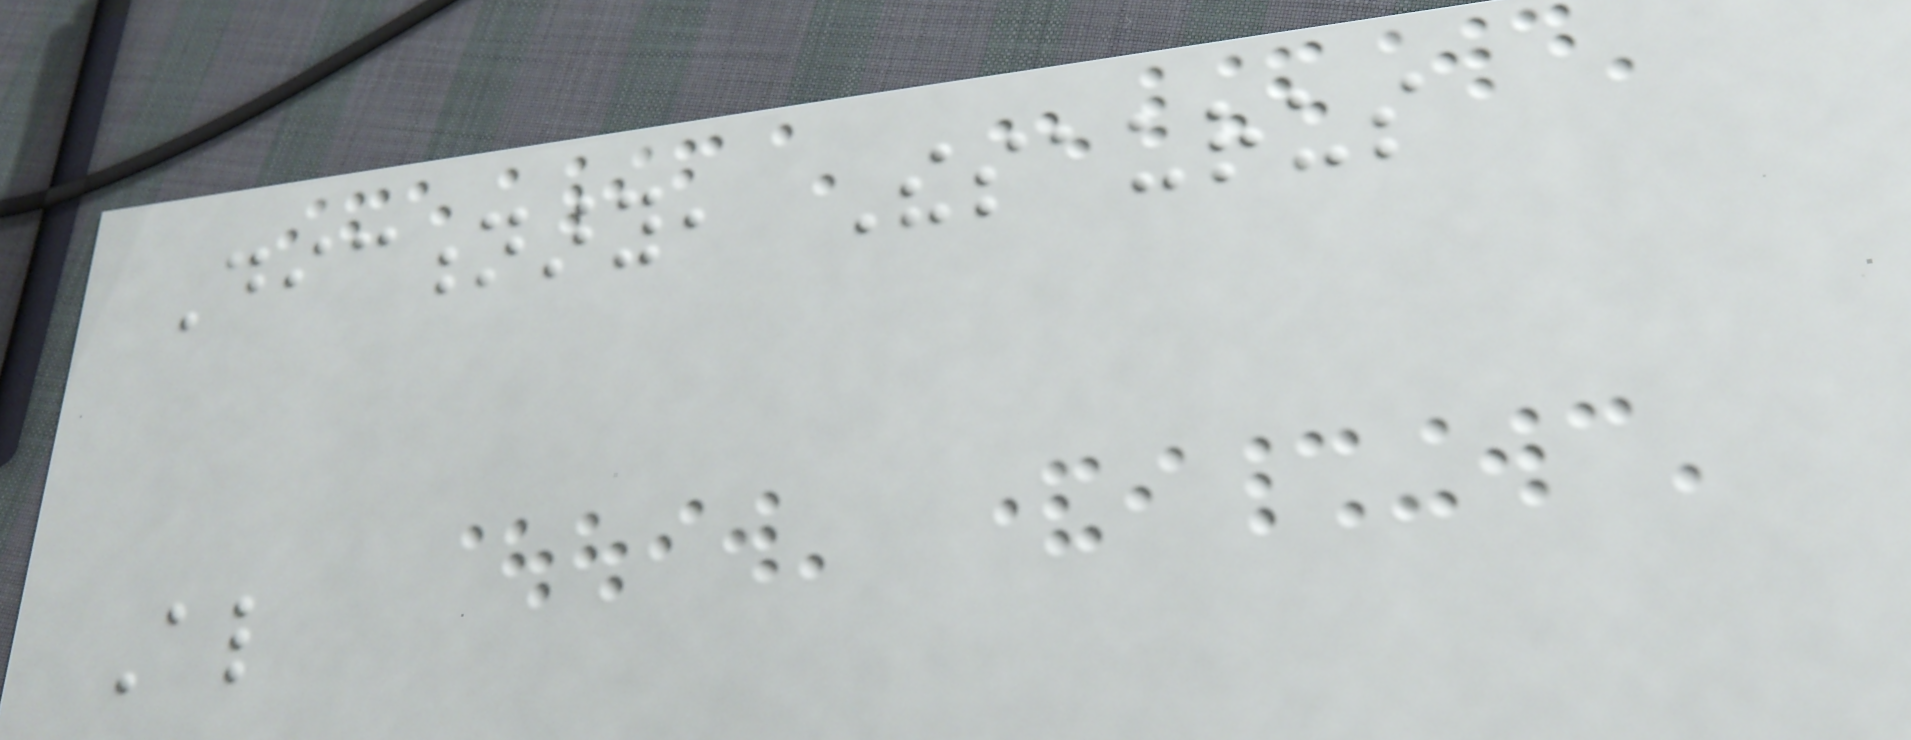Dictionary, Thesaurus
Also
